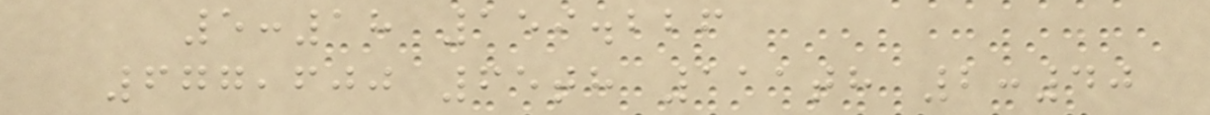5:18 159.226
677,600 65th 111th 2:40
